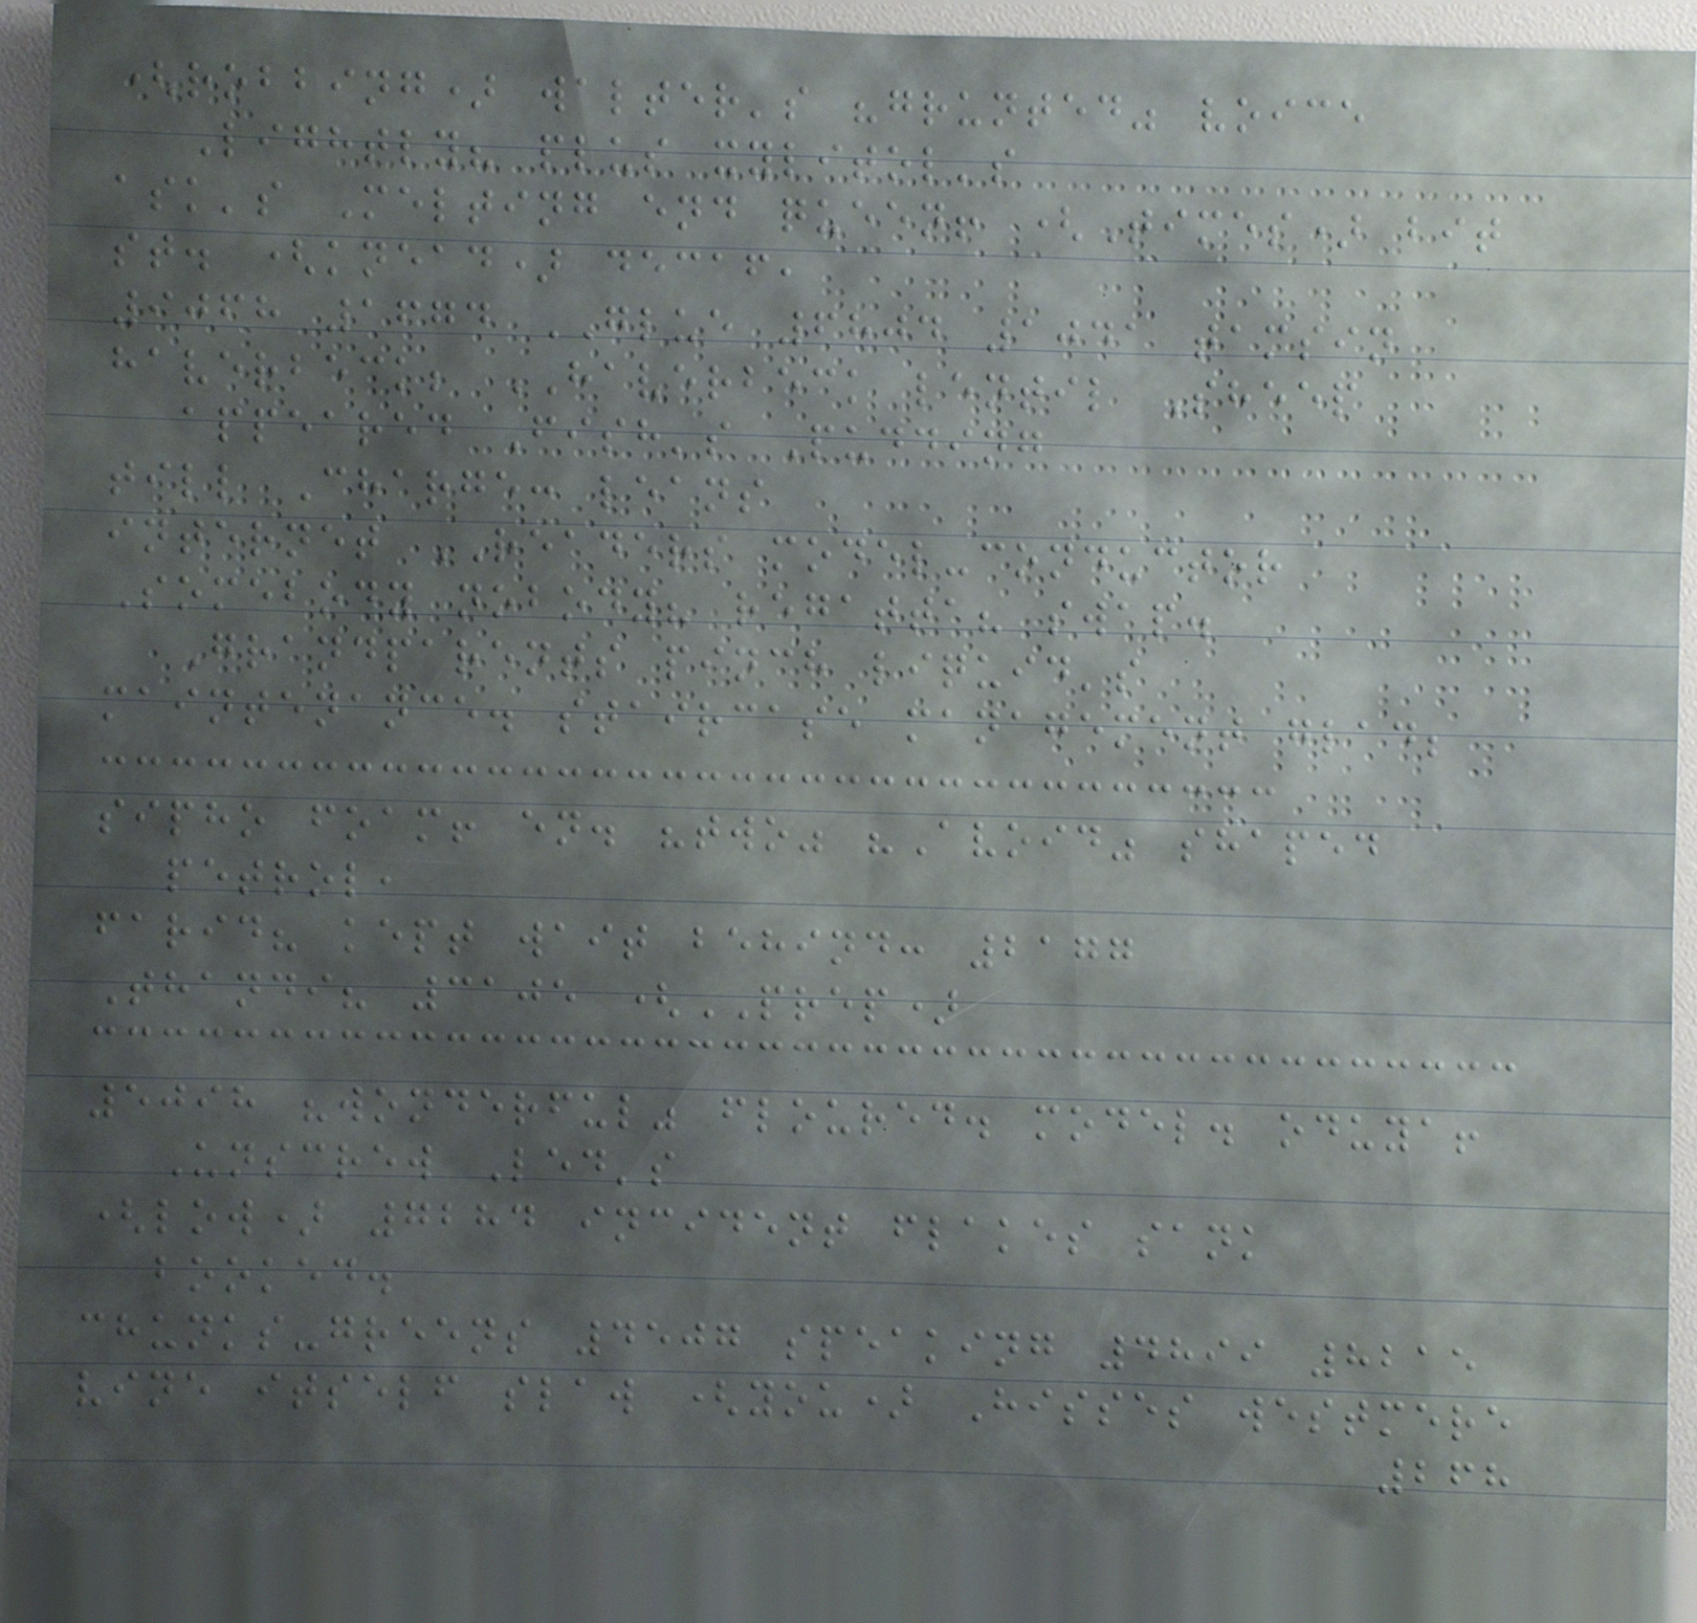(robbing) walter's "grunted" voice
Lightly? plus xylitol's
ask's Melting end queen! (Times) bit
st. (knead) decaf,
9068 1674 GLUE 6804 1041 tamsin
haverbeck; HAVERBECK lentil Sheep
appeared Fish's Pudding
till Charge: leans
internet READERS model-conductor
Somebody nobody? regatta? swap.
Grandparents pinch liquid's
maintenance. staircase management glad;
sipho foam! en. "two" "Avoid" shaped
petrol,
farid? kept wait behind: 2177
Thandi? 3105 (PREP)
5098 "wonderful" floured. model. oduya!
Unscrew Led's
(low) 7284 incident flakes sank
booked.
chunks-greens 4507 speaking 4899 8215
vine itself slaw (you) Hisses westmere
268
